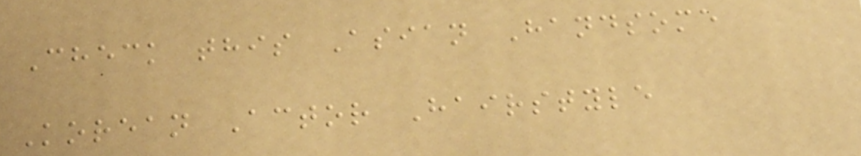Check this Asian Handsome
Korean Actor Hairstyle
